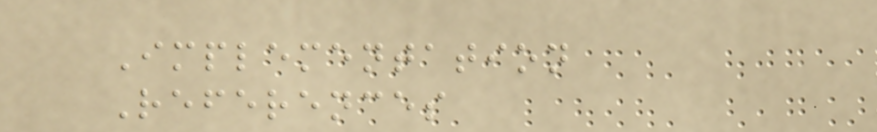Implementation
References
